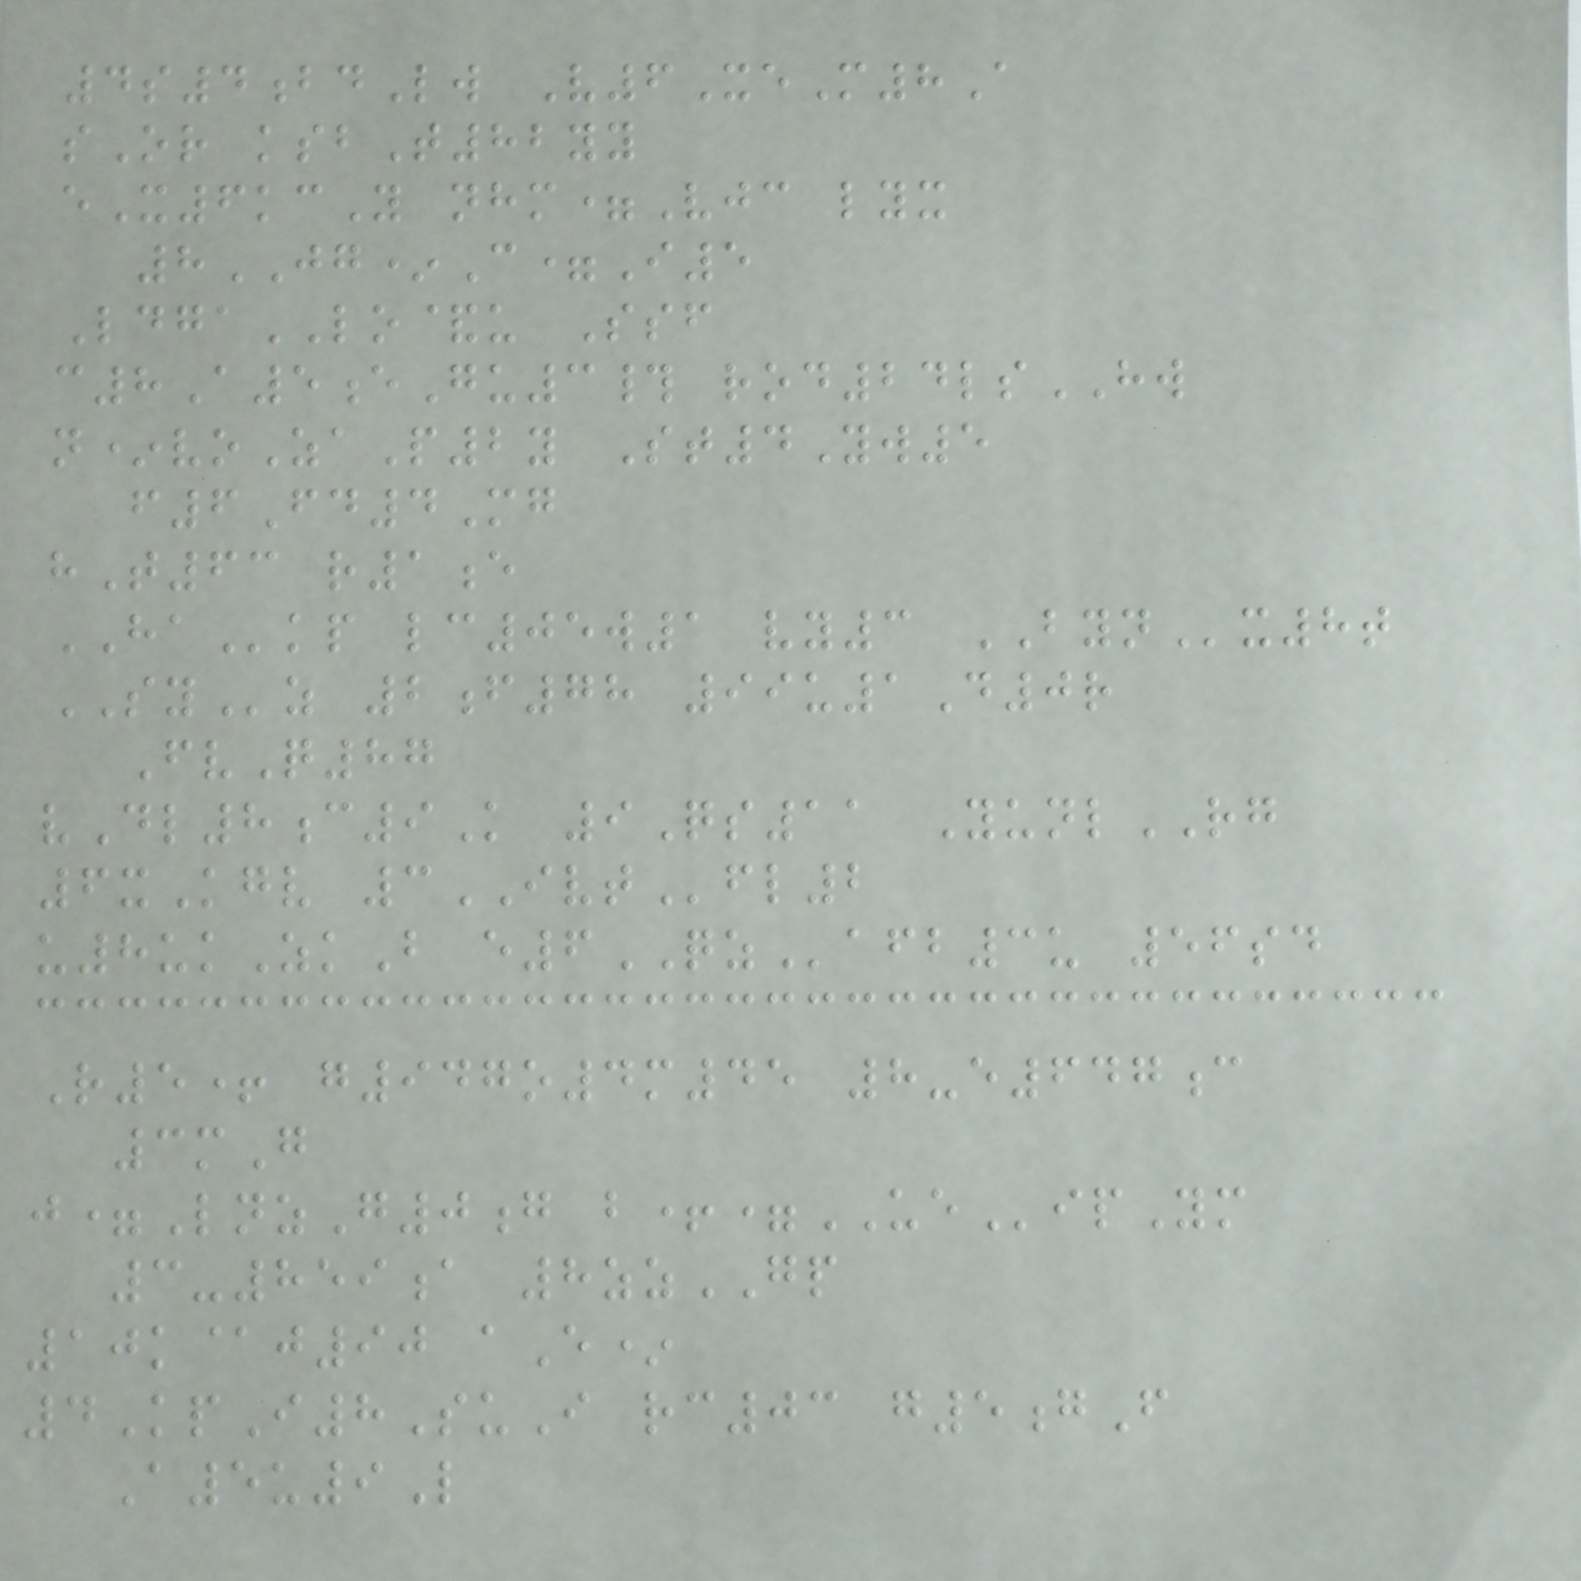4s4bdLw V6XeM8A
sOr ksbT82yy
eX6kcY nhm=Vjc lyx
8JG*C=I5
LdgaLO&u Ssf
c8A5eGu3# rod24lsHW
n*voZaP2y St4Yw5
f6Fd4Mg
hT63 r1e
HAkp lc05w1 vy3 BYNx8t
SYz 2f78 99u1D0r
FvQ87
vDl8c9K 9Qs11 YunlRG
6xKgv 3IVTfl2
u8ukZkB e6QZafb3u 56sd
R5+ g947o4m45 8-e647c
3mG
j=LnzG0g b+=UEipYm
3-859a 8zzGP
10k@j90 aE*
4KpI8SuI rc03 g5gF
A5u9L
